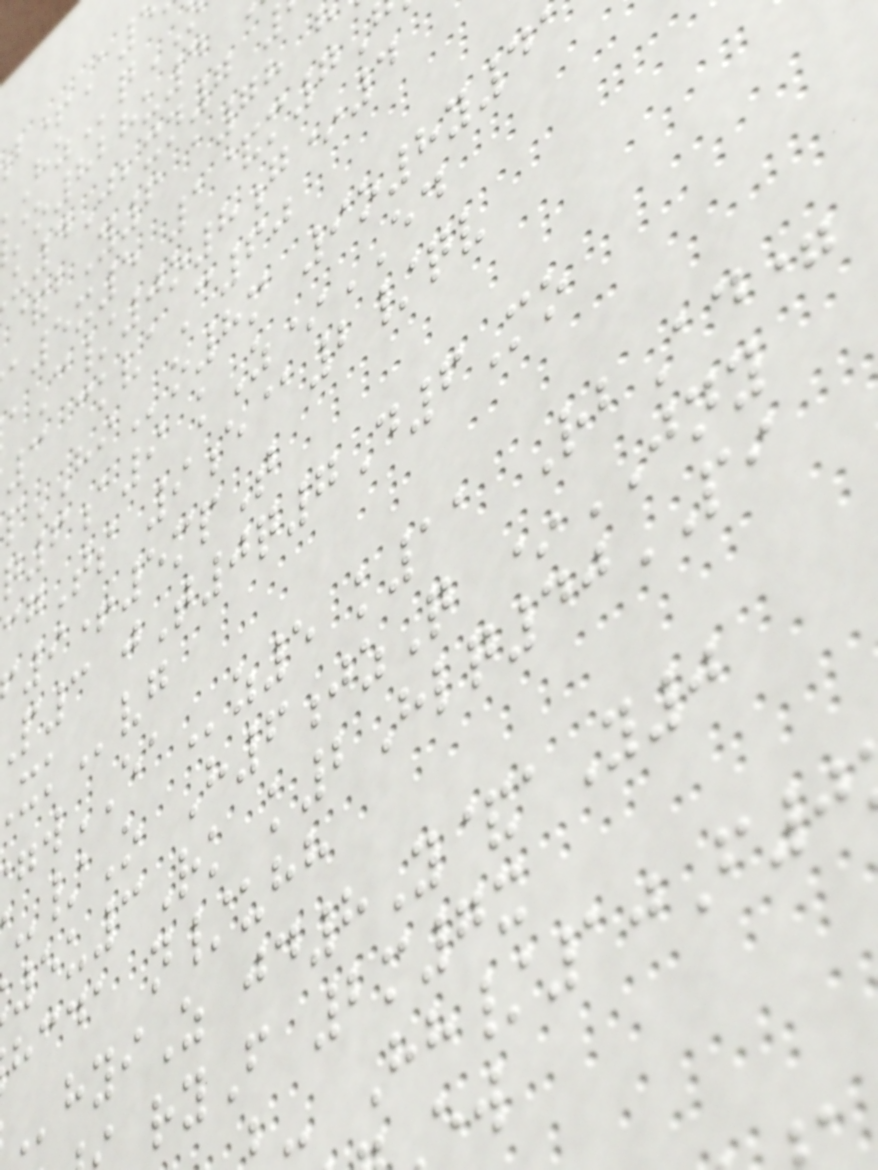o828u4
4Jbxn7
&bY6 a78
a5x5 1&m7
C/0o8g*4
3 ckvaC60
pHIo8m 9o8y4
q6a9 kZ*ED
Ts 9e@2/qv
9+5mpT
p3 jT0q7D6Mo
wEAz5 k11 RbAd=
-/O H6jzQ *JNY
5u3Rk k2Hlq40PI
hcda n/uhh
hyiZ jd8Y&aY0
ryF 2m7x
- Hh/10F0
